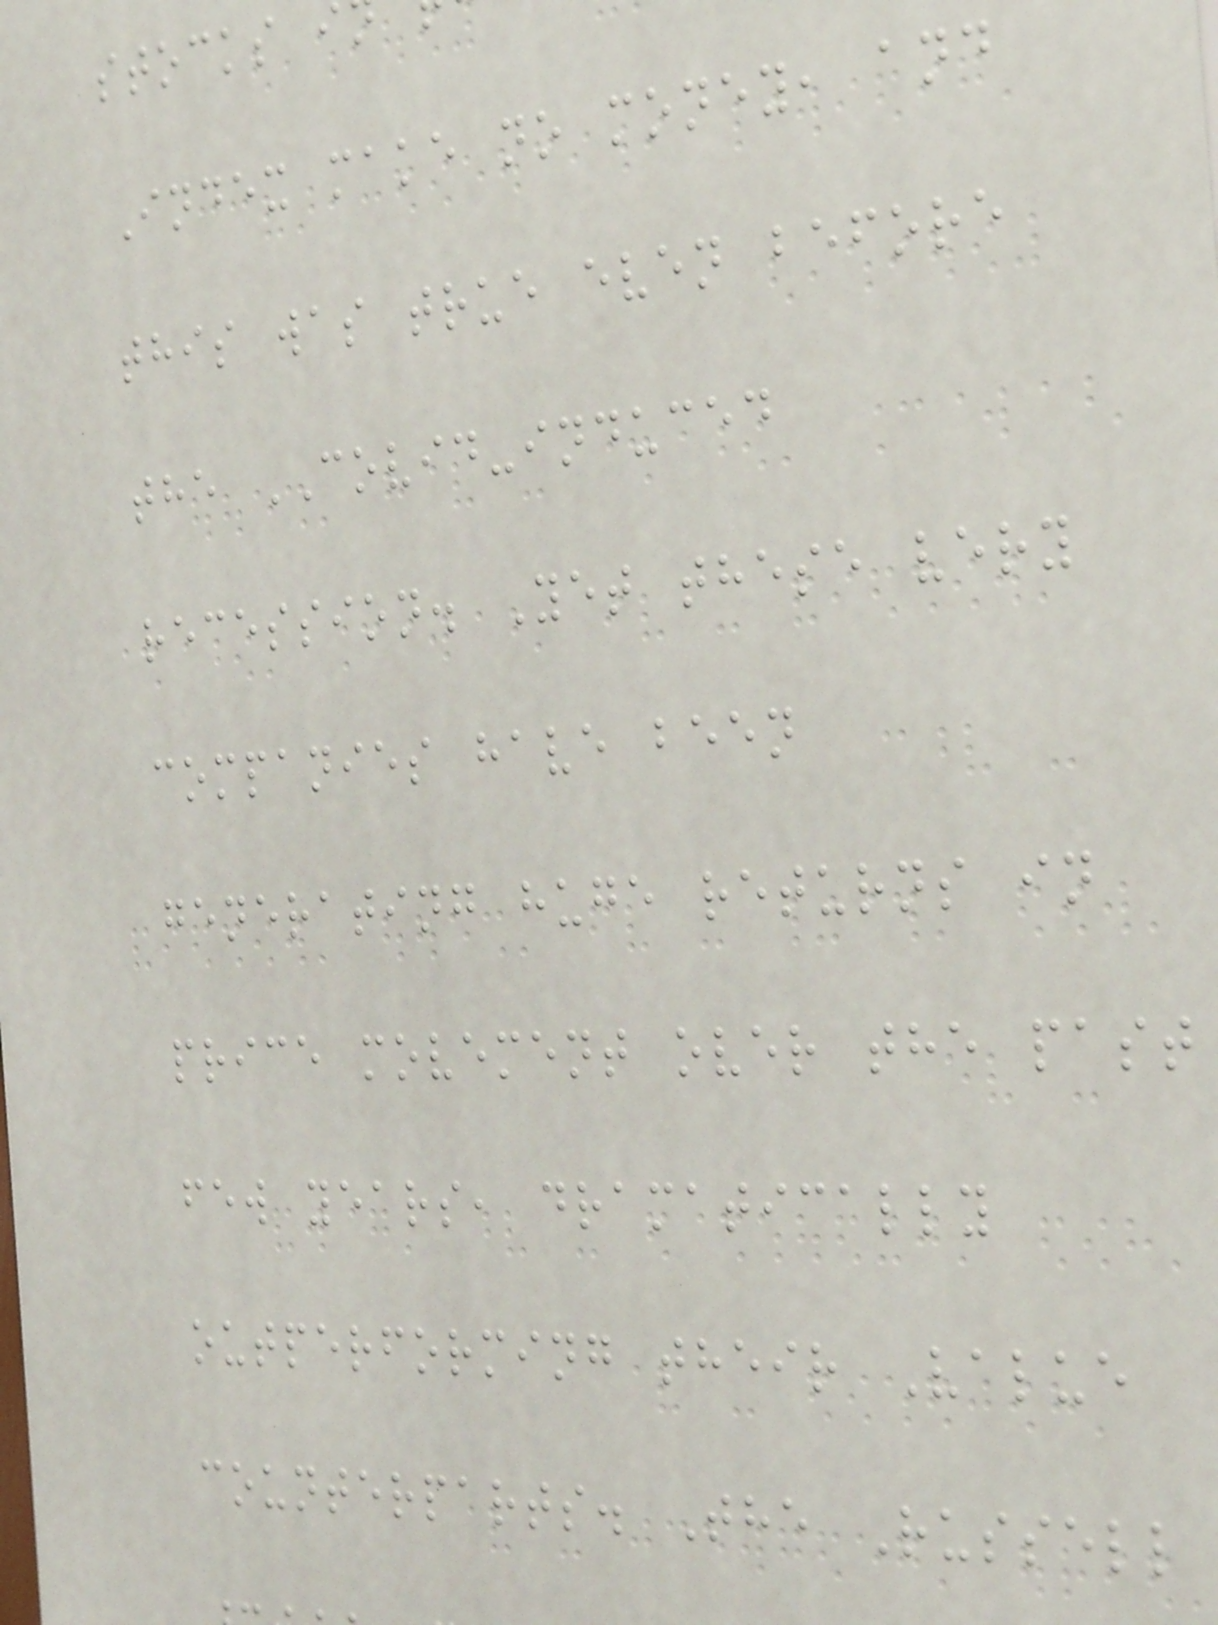stocks i
Index make no money, and
this was true even before
the COVID-induced
recession. Yet these very
companies have been
generating huge returns in
price movement over the past
few years, dramatically
outperforming their Value
counterparts. The Russell
